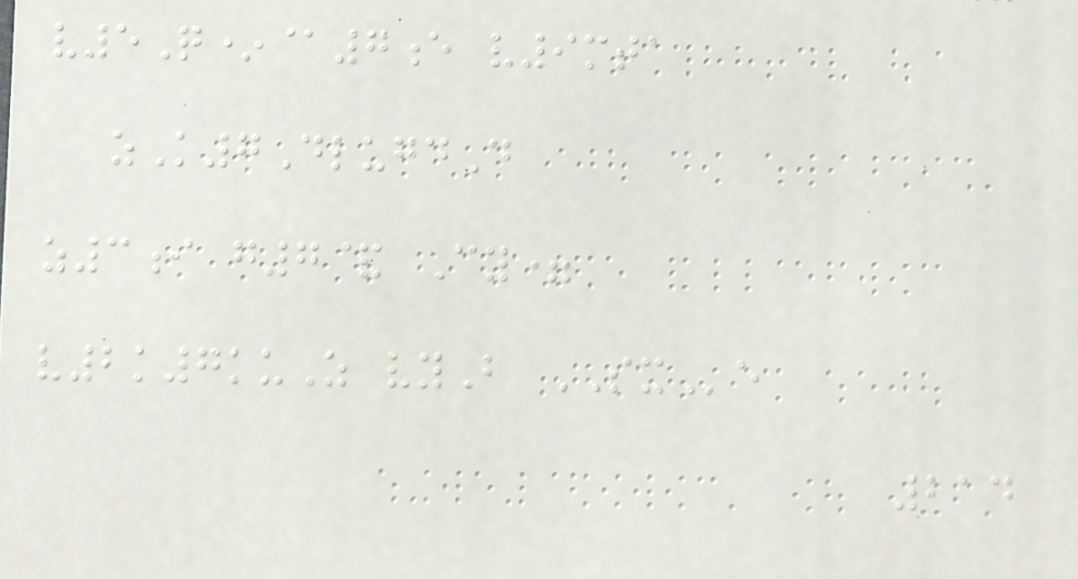v5Q*@7e v9mta
zK7DlugdD
z3i g7& Cy=
v2k7kuZ vyB SXe
214
